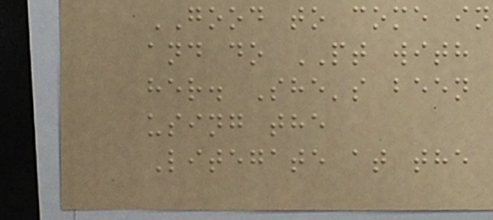GOOD to come in
and do PT with
her. She's been
using the
Litegate at the
